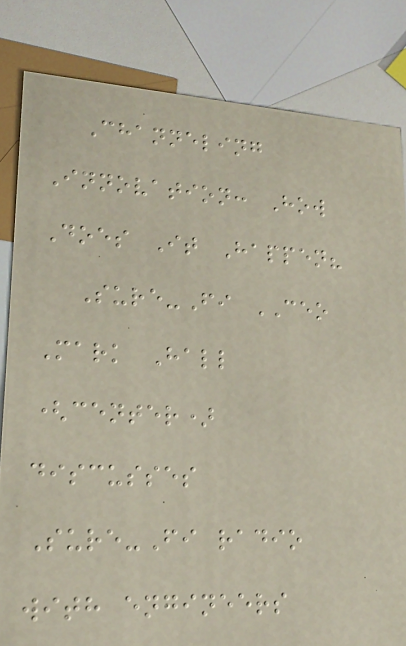Channeling
Innovation: How
Does It Happen?
Sure-Fi CEO
Mark Hall
(center)
discusses
Sure-Fi radio
with engineers
